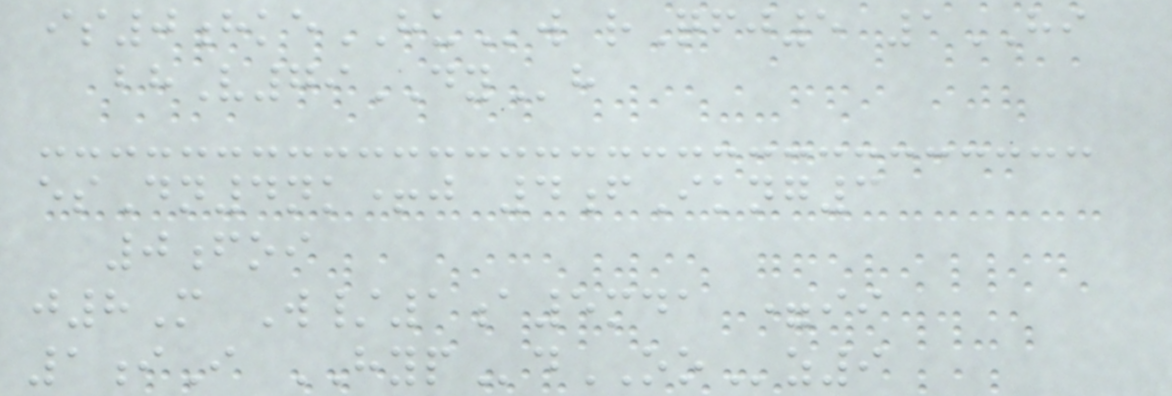is0hkeHUw rQfj5 1HI
bhV79DYh
esDn4nk+j 4fIkng3
0foi
j8M W/1a5mda =ii
1iI HYPdOOz9
